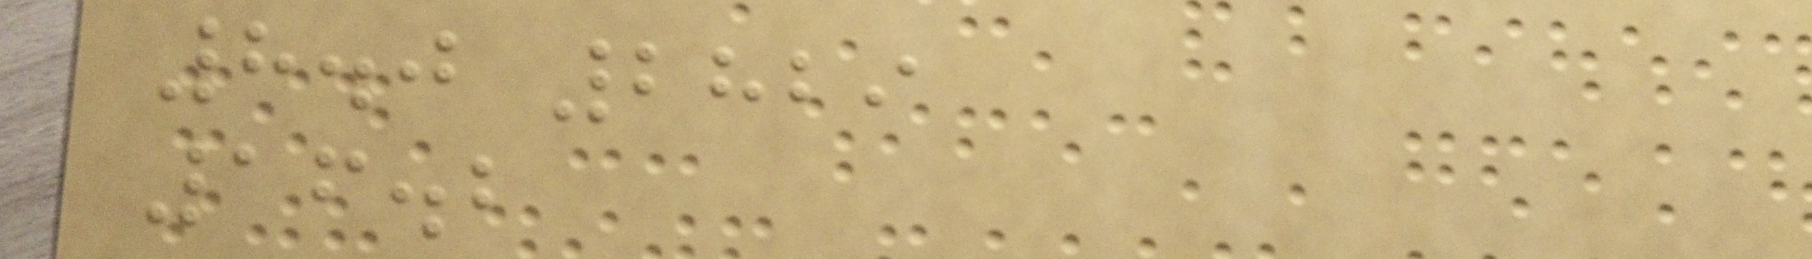8.0 2829
16.2
